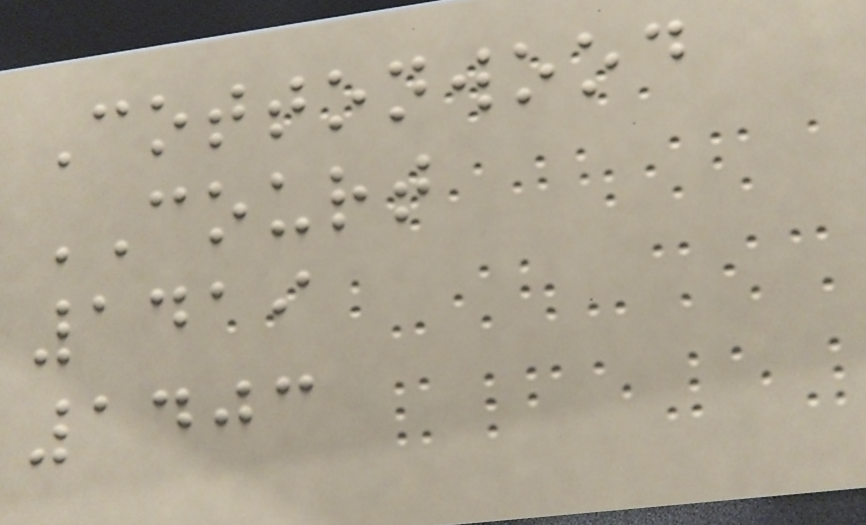Cottonwood
COURT
1419
1403
